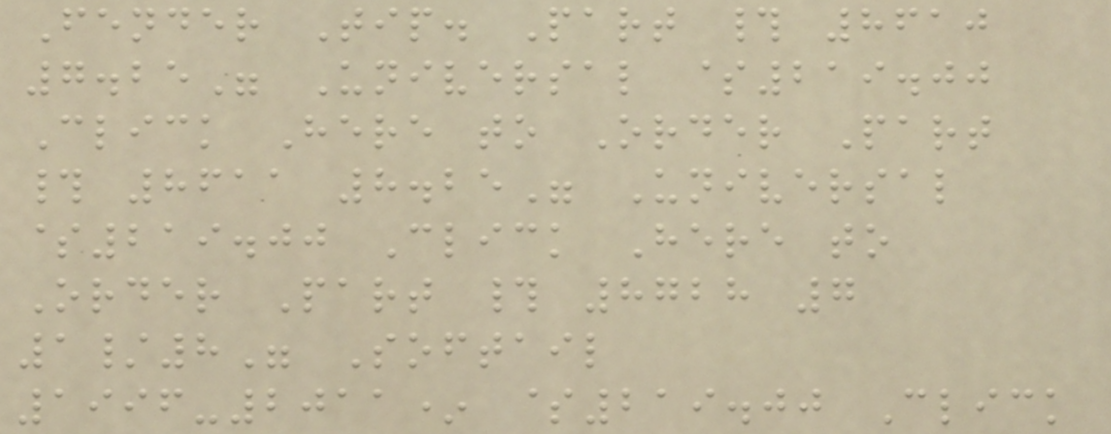Fender Tip. Part # 8610
7.25" Universal $219.00
Click Here to Order Part
# 8611 8.25" Universal
$219.00 Click Here to
Order Part # 8728 7
1/8" Softail
1996-2011* $219.00 Click
